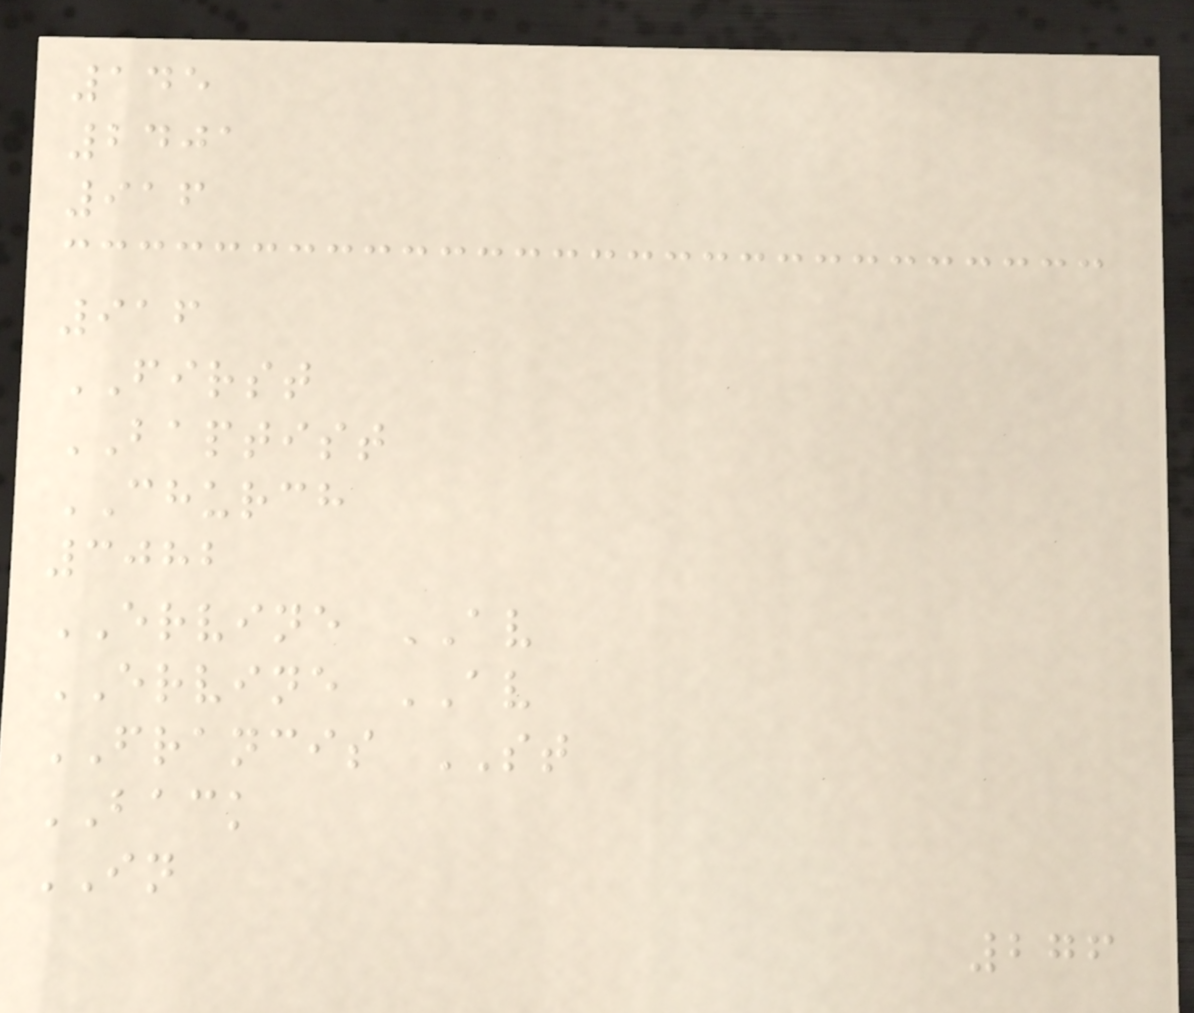145
2401
916
916
FIRST
BAPTIST
CHURCH
3082
ERVINE AV
ERVINE AV
FRANCIS ST
BACK
IN
276
